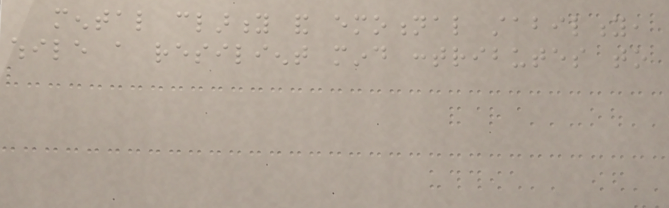mental clarity and emotional stability,
while a resilient mind contributes to
